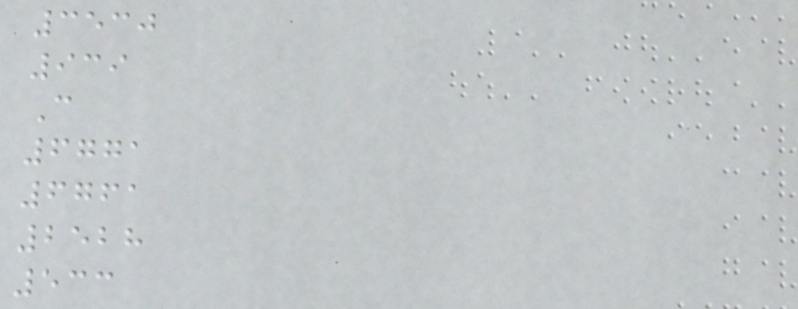3530
939
C
6771
6761
2528
533
